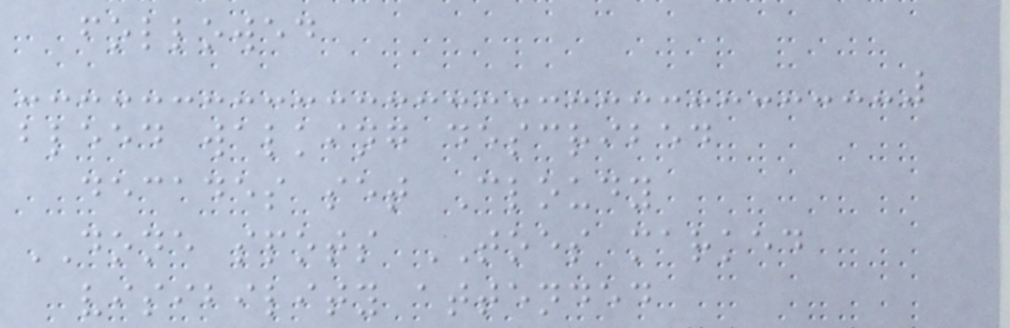followed
bleed walking described
decades set Cloudy
DONE spots TOES marked
visibility attended
